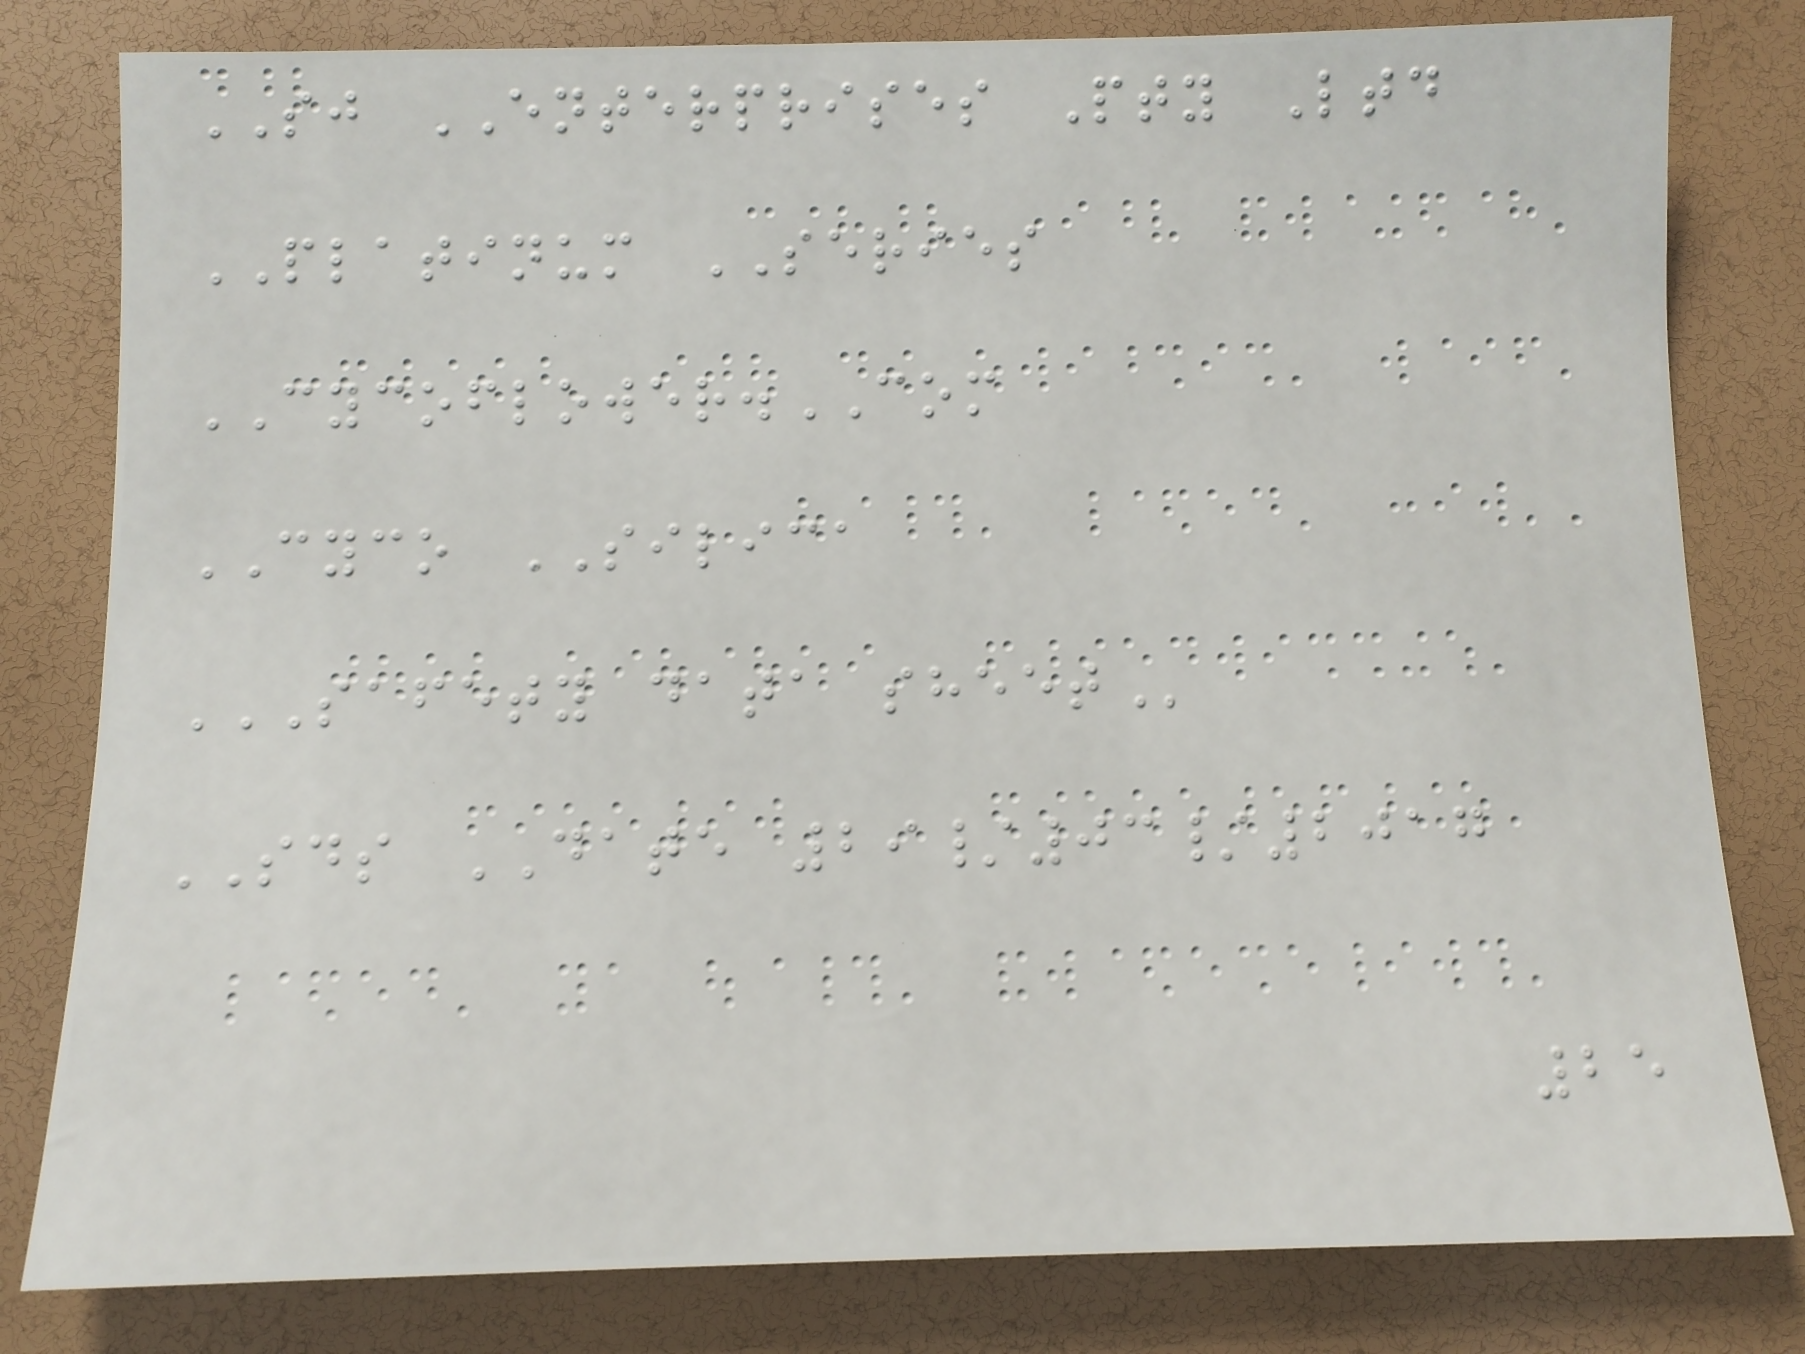SJ ENTERPRISES Pty Ltd
PLATINUM SERIES
CYCOFLOWER.COM
CYCO SILICA
SAFETY DATA SHEET
SDS DATE 29/03/2017
25
